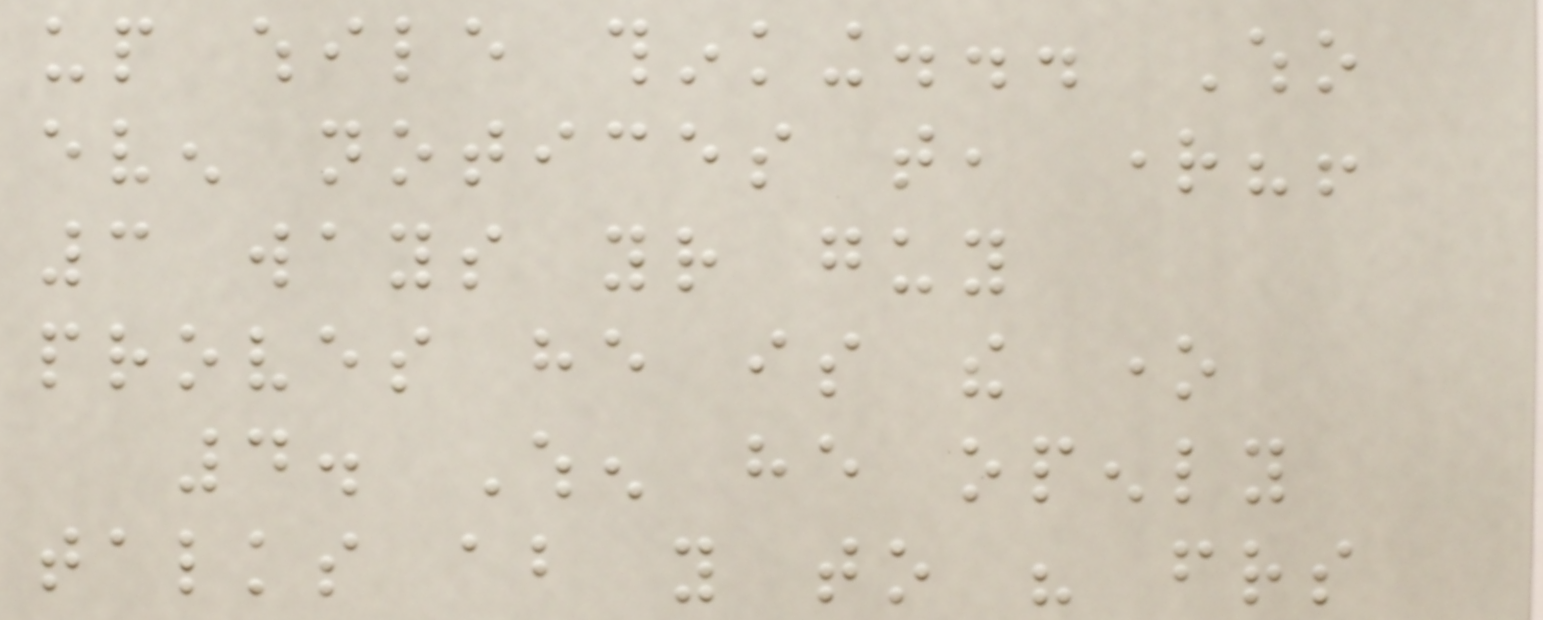up while thinking... Who
even notices that, right?!
3 ways your guy
proves he is the one
4. When he openly
talks about you to his friends
